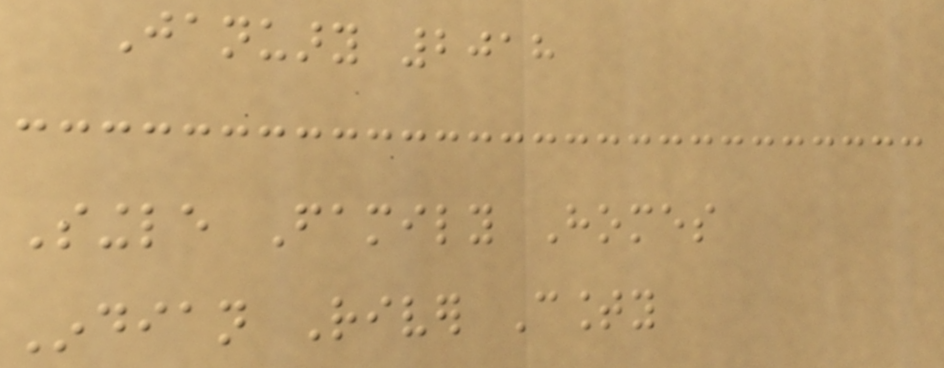January 2018
Single Family Homes
Indian River County
